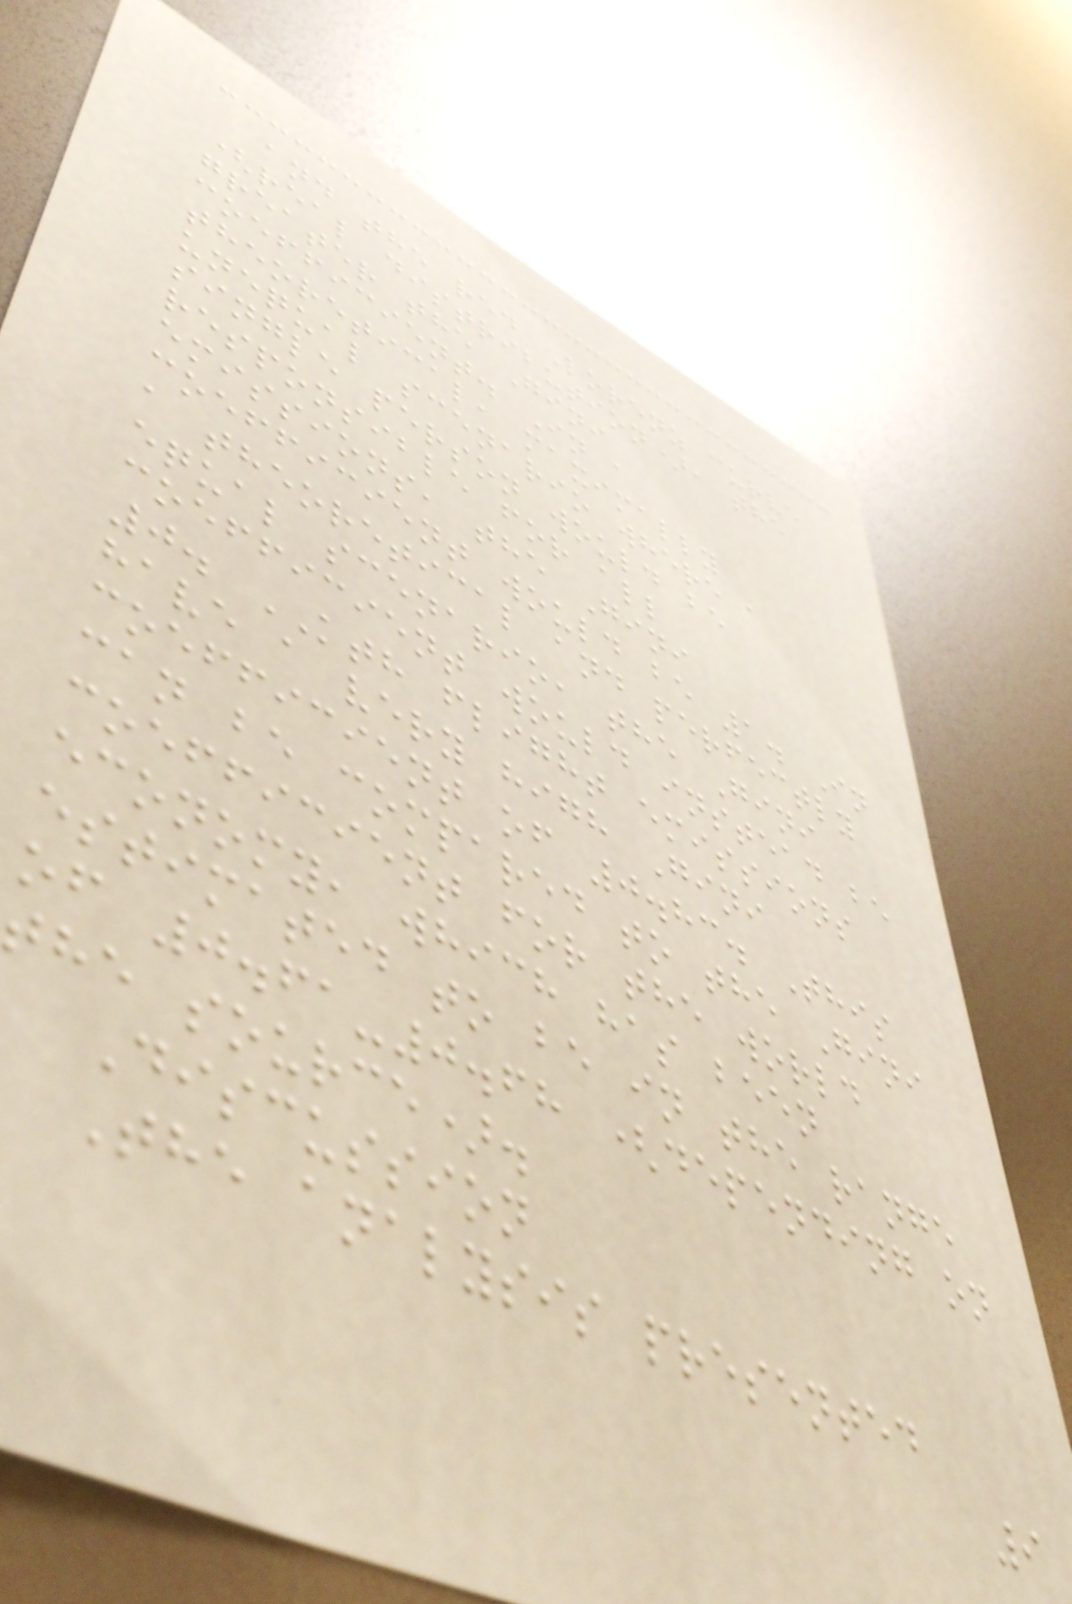and the red Lorenz curve
(real distribution), the
greater the Gini
coefficient. In a
theoretical, maximally
unequal scenario where a
single person would be
responsible for all
emissions, the Gini
coefficient would be 1. In
a theoretical and perfectly
equal scenario, the Gini
coefficient would instead be
0. KTH flight emissions
have a very high Gini
coefficient of 0.83. This
can be compared to the Gini
coefficient for the world
economy, which has been
estimated to be in the range
of 0.61-0.68 (depending on
the source).
Discussion
The analysis presented
9
